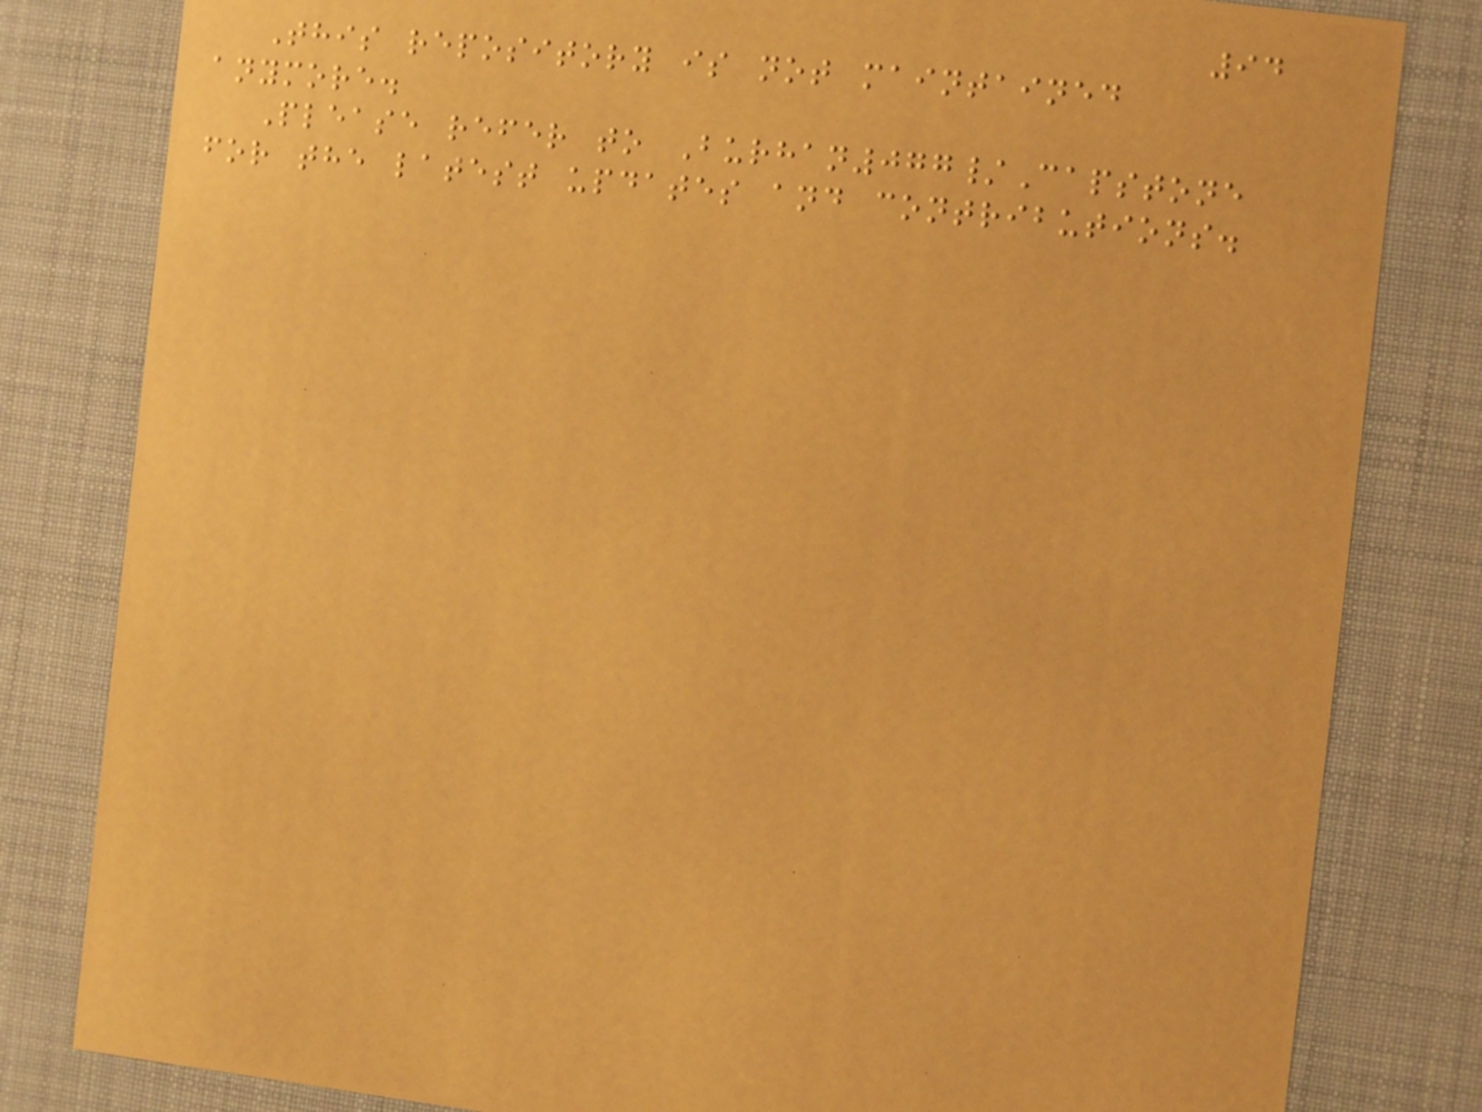94
This repository is not maintained
anymore.
Please refer to Burhan077/Capstone
for the latest updates and contributions.
